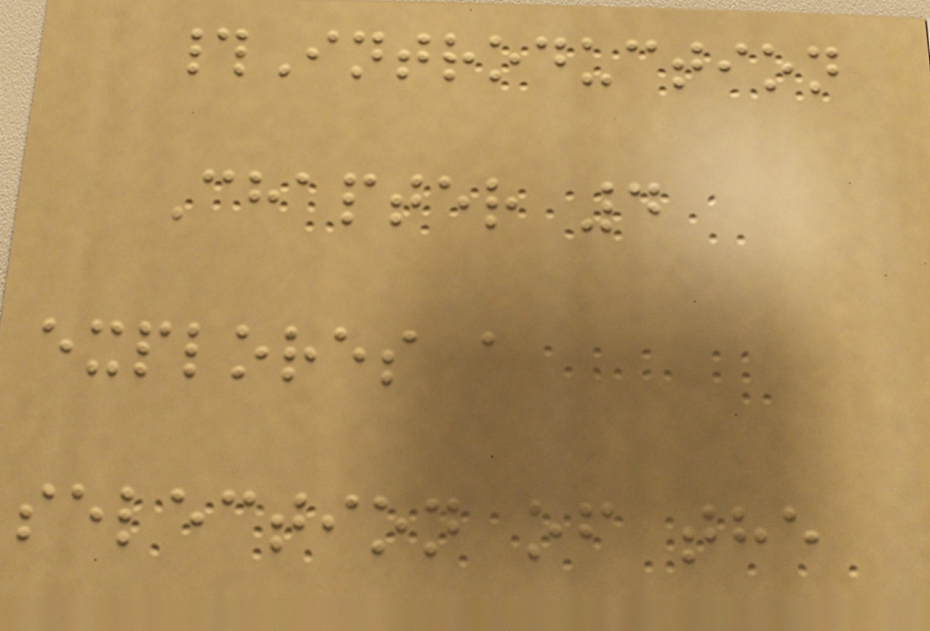#Introduction
Chapter 4
explores a
selection of the
